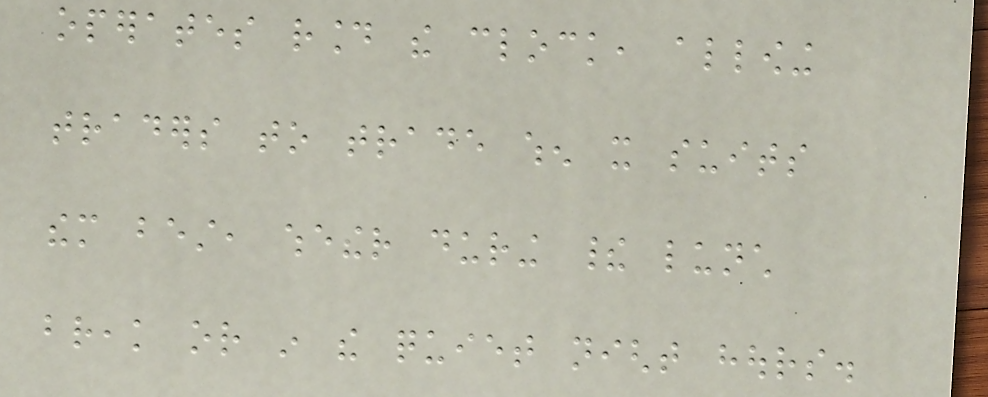operates round the clock, allowing
traders to trade when it suits
them best, whether during their lunch
break or in the quiet night hours.
